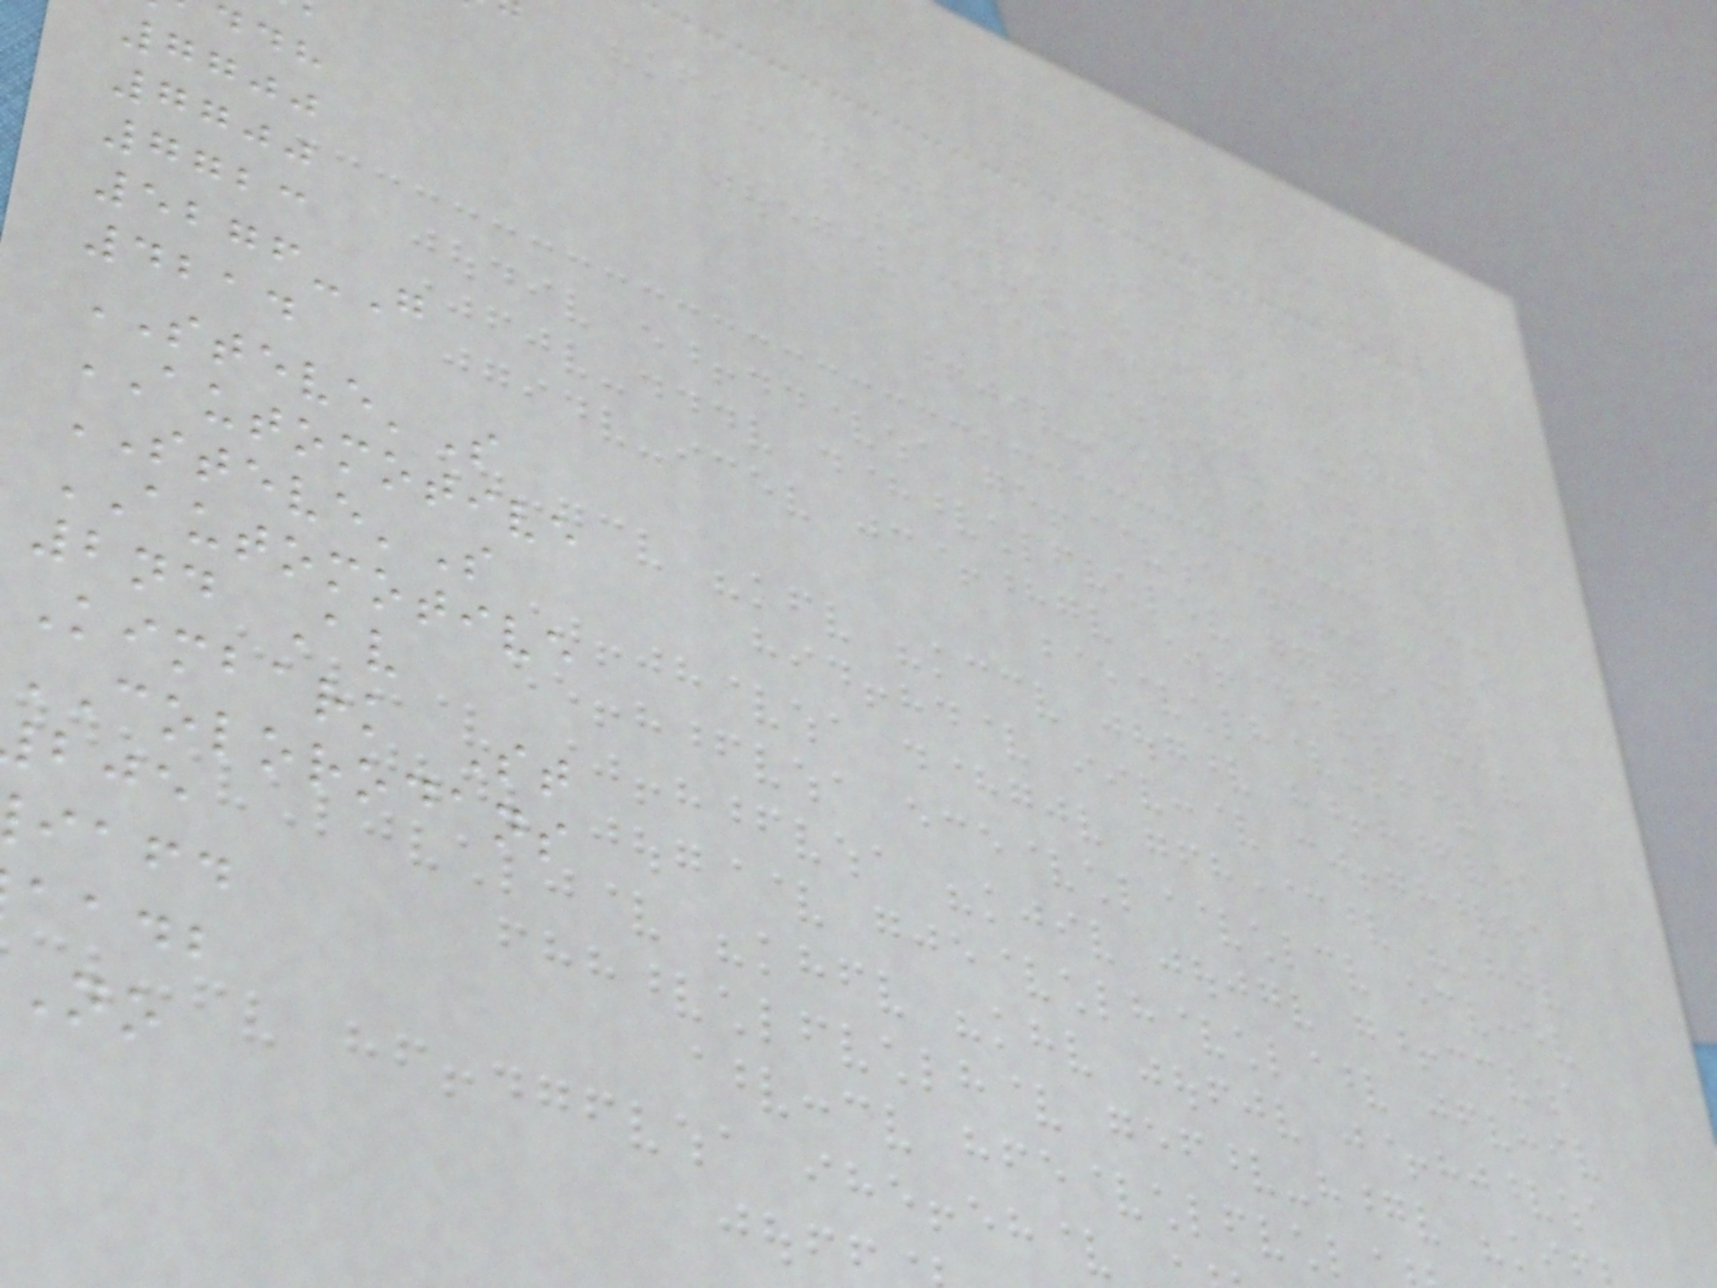7700
7700
7723
5276-G
4214
STEVE'S
AUTOMOTIVE
STEVE'S
AUTOMOTIVE
2nd Av
Kimbark St
COLORODANS
iafd
aadb
